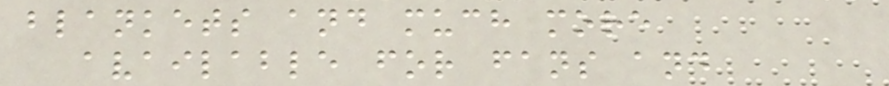blankets and much more
available for fans and
